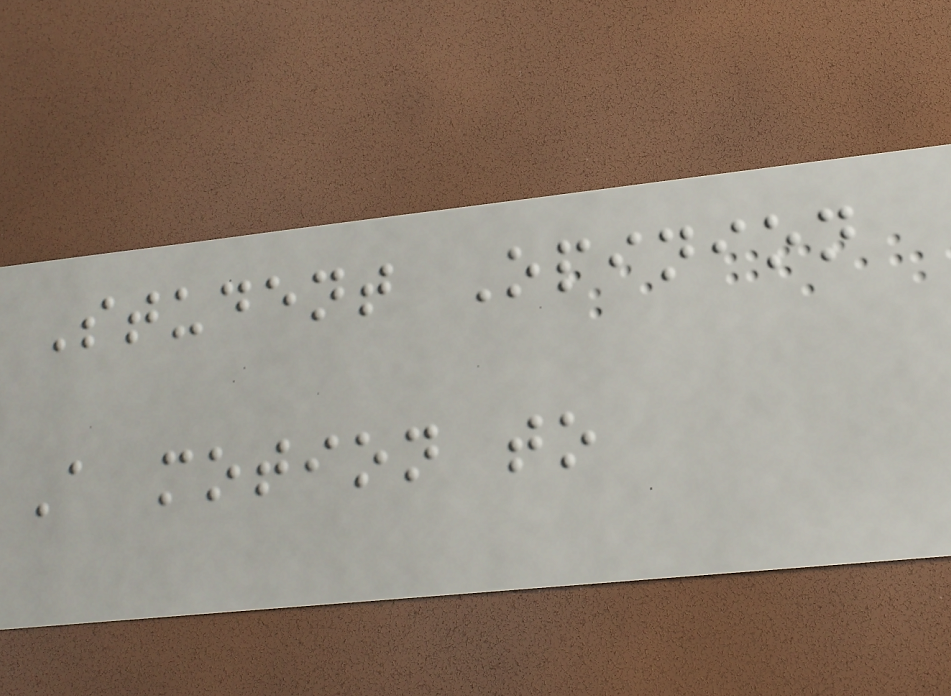Student Opinion
A motion to
